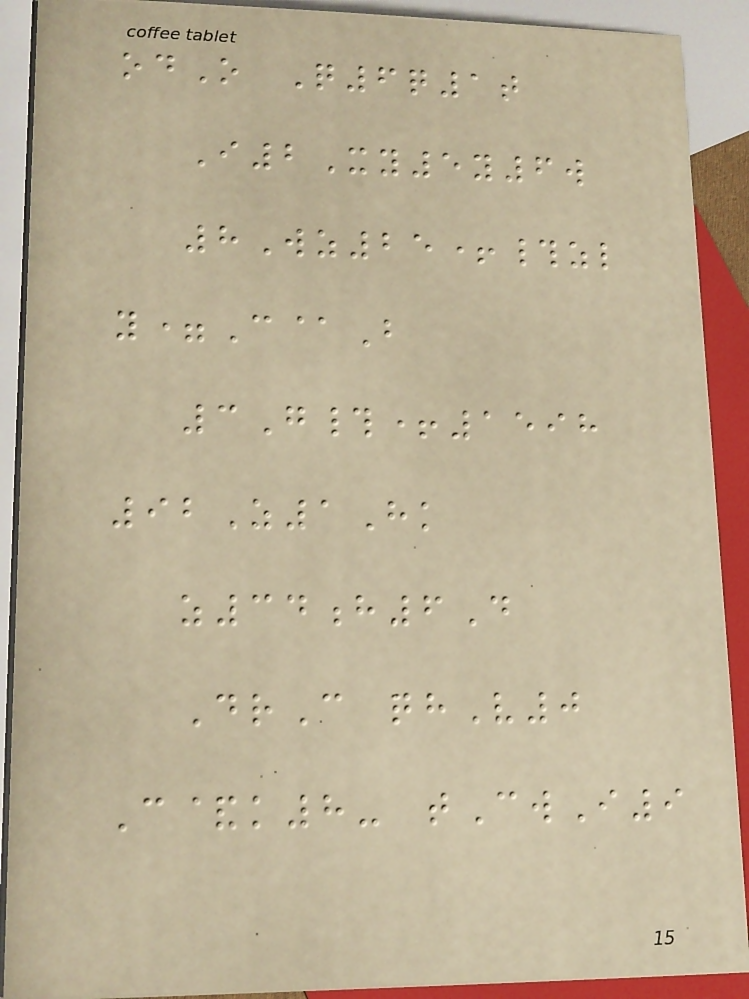odO Q6q1t
I2Xy5y6w
8Wz25+#zl
y=C@B
3G#+1598
92Z1Hk
z34h6D
DrC qhV0
C&k8- tCwI9
